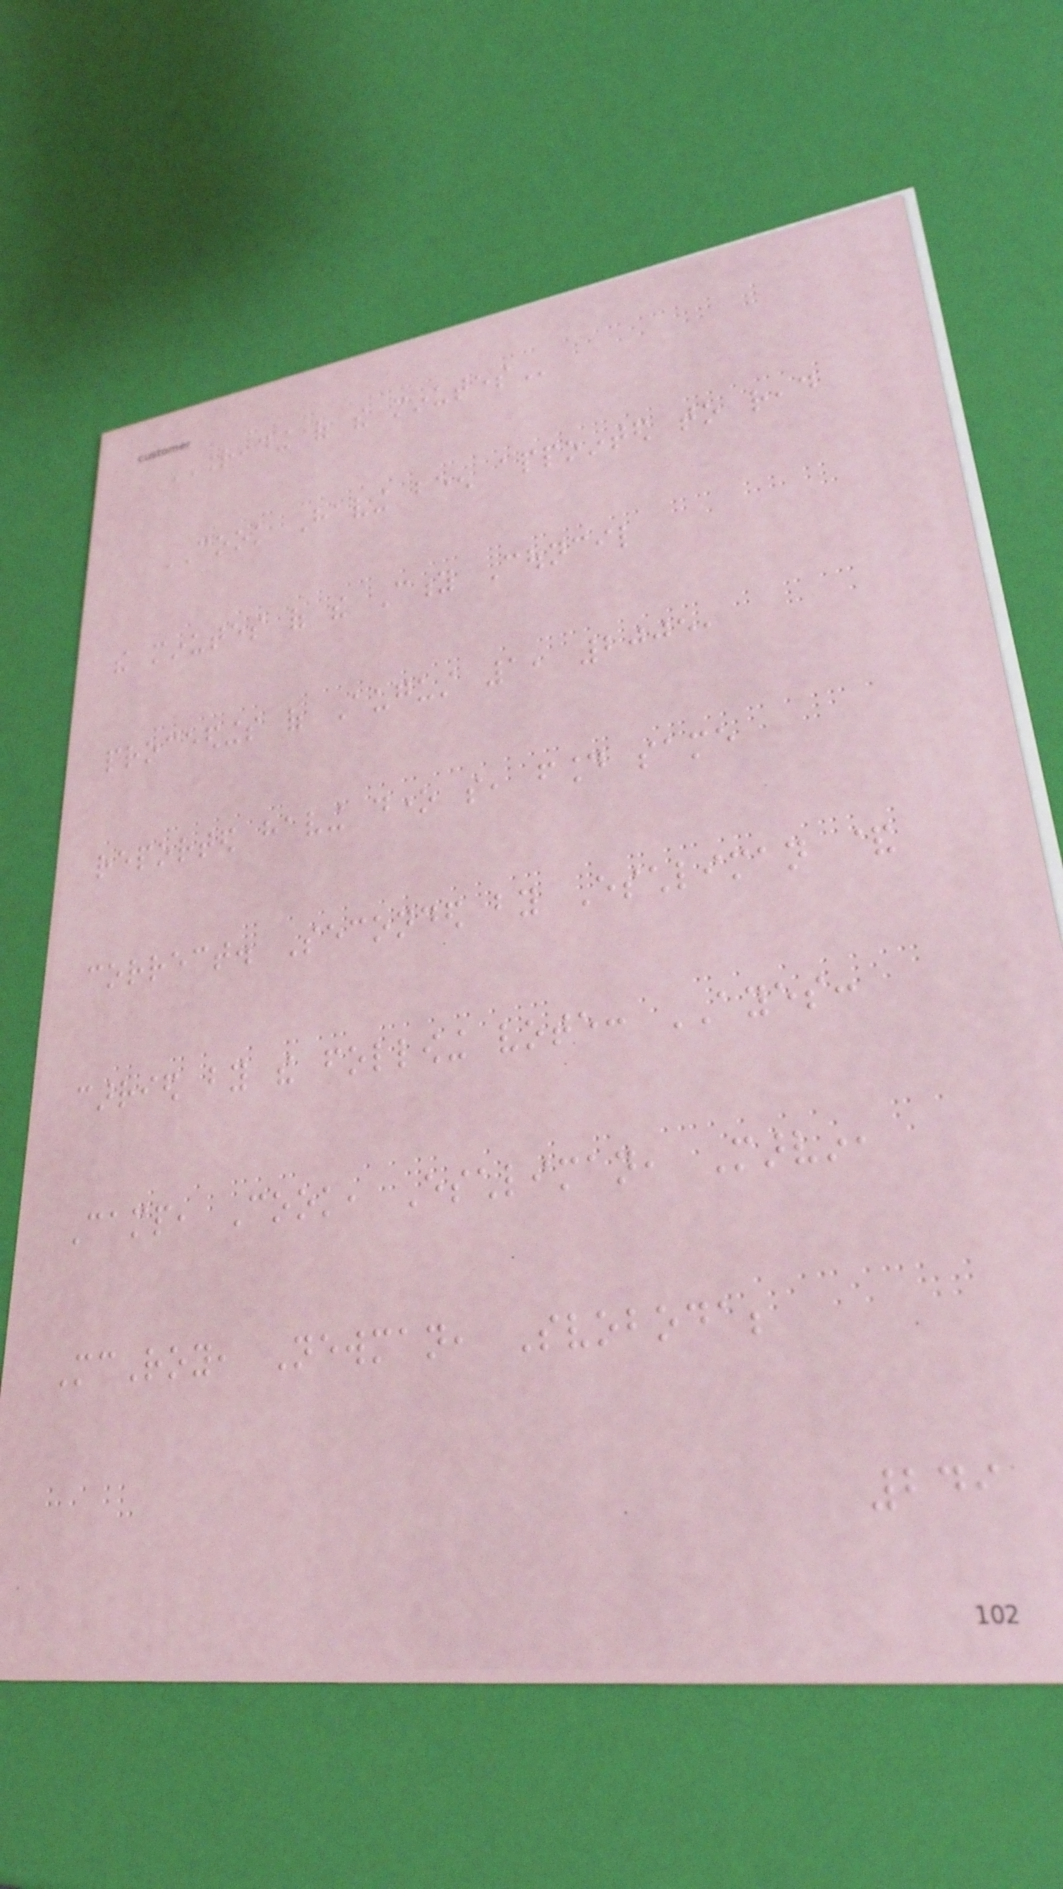READING OF THE MINUTES
COOK Having been appointed to read
the minutes of the City Council
proceedings of August 1, 2005,
reported having done so, found same
correct. Seconded by Eschliman &
carried by the following vote: AYES:
Camp, Cook, Eschliman, Marvin,
McRoy, Newman, Svoboda;
249
